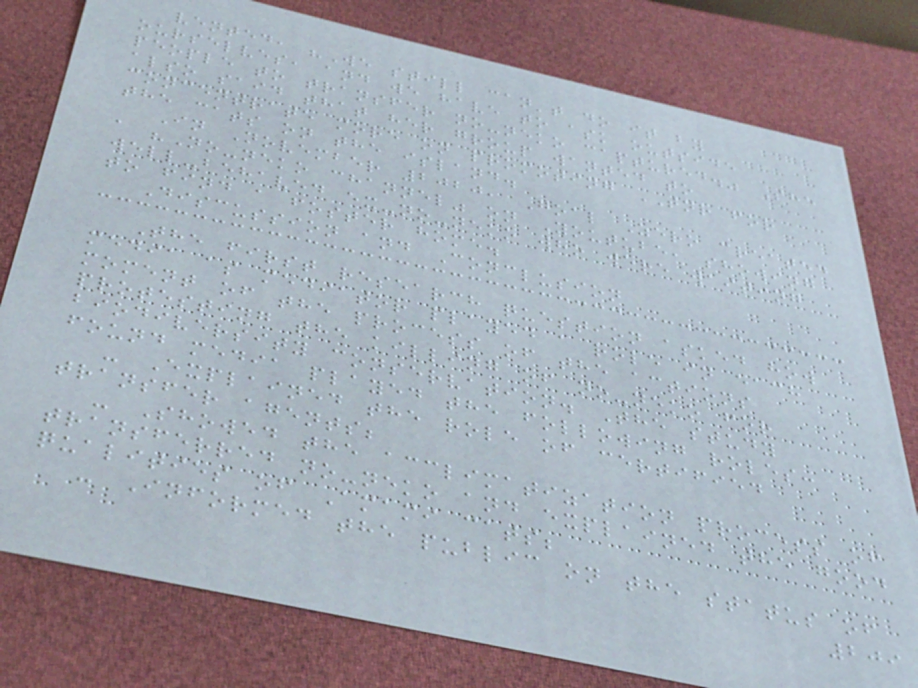vented, "We still can't do it by
ourselves, and we have to ask outside
people to transfer no-neko captured." She
also said that her group wanted to
concentrate more on promoting TNR for
the cats on the island.
In November 2020, Goal Zero created
a "No-neko channel" on Youtube, showing
well-behaved ex-no-neko who were waiting
to find a foster home.
Discussion and Conclusion
The first research question asked how
media as mediator played a role in each
moment of the process of the actions
protesting the killing of no-neko for
biodiversity conservation. The study
found media played the following roles:
- Explained the role of certified
transfer agents;
- Showed the acclimatization process of
transferred no-neko and explained the good
qualities of Amami cats;
- Informed the public on the status of
209
